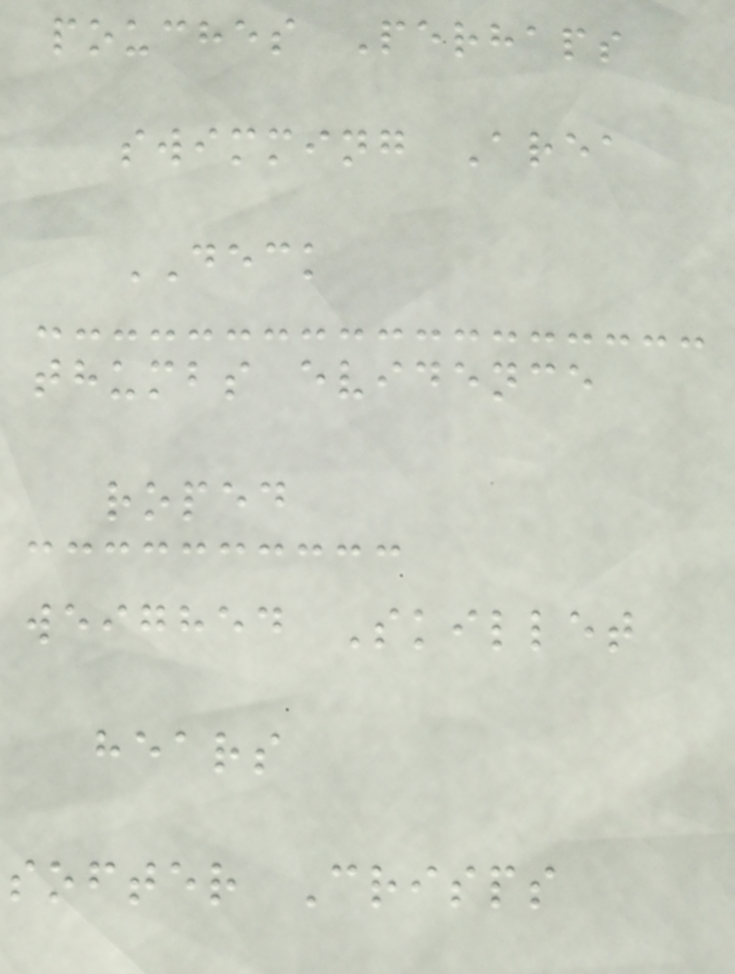pouches Perhaps
swimming Area
DECK
thumbs evidence
roped
weighed Skillet
hears
softer Crisps
